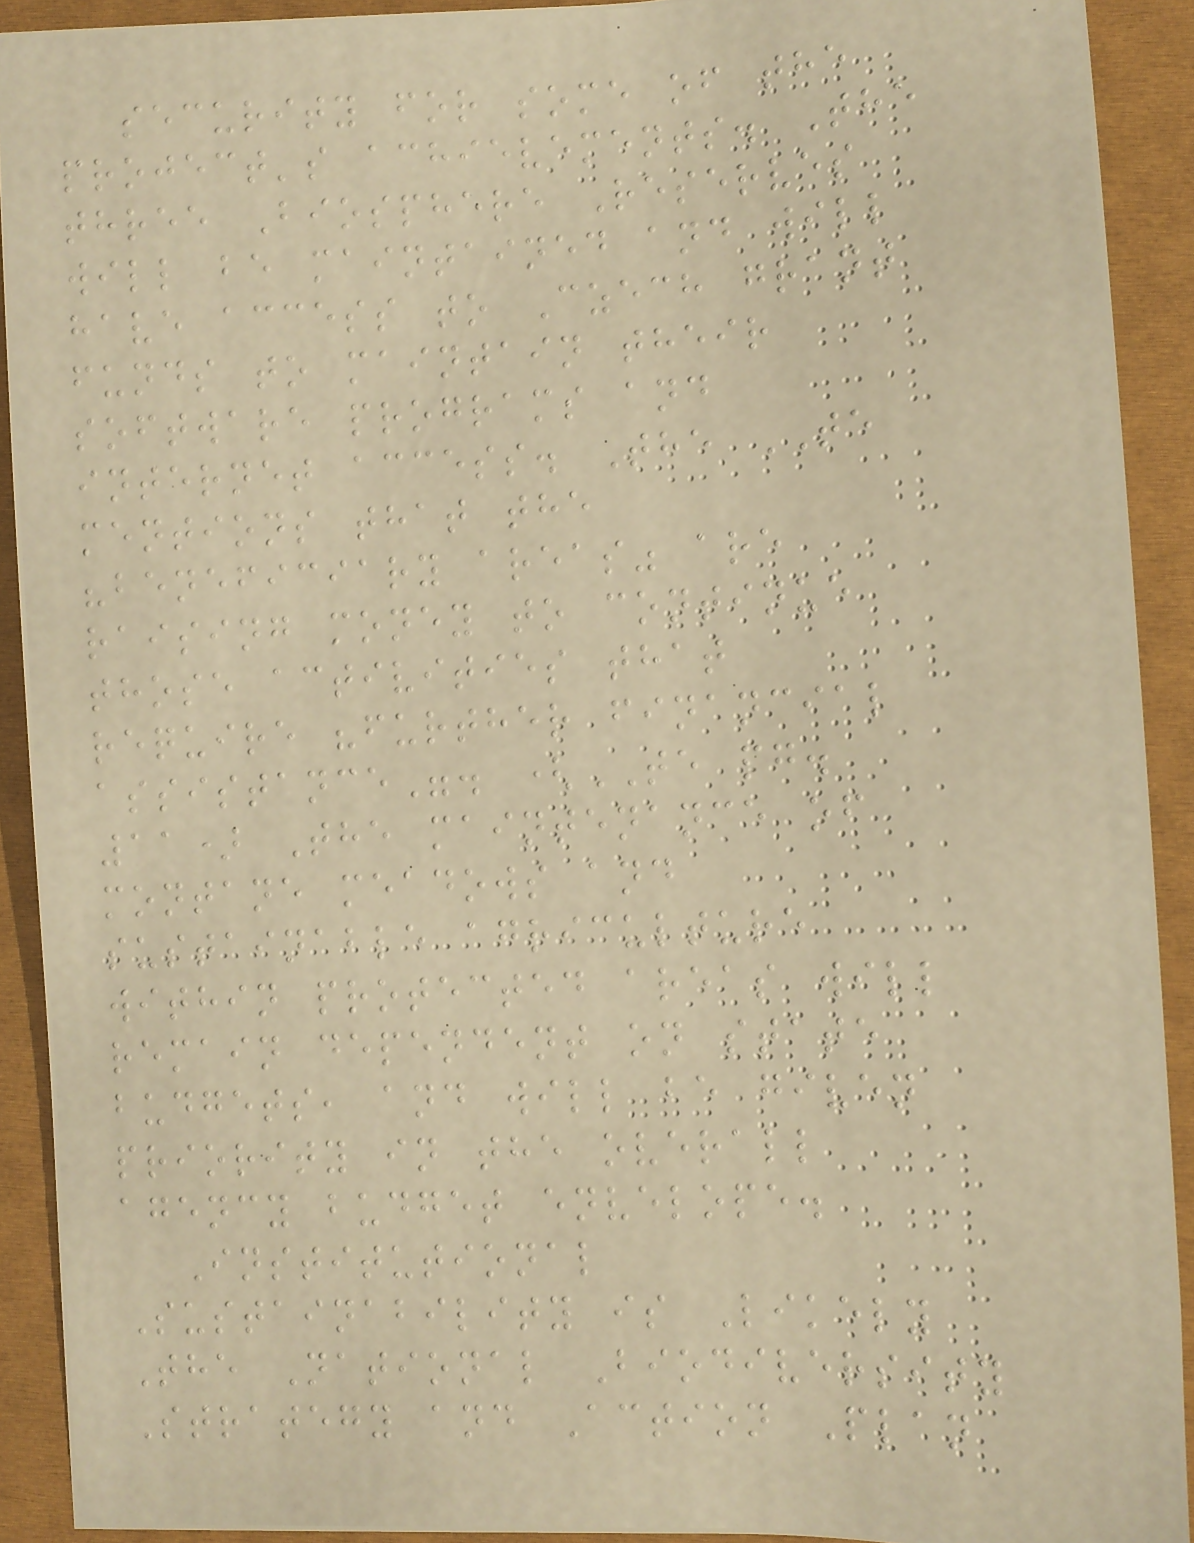security for some of the
project's achievements. The
three Biosphere Reserves
will be maintained and will
have access to Czech grant
funds to maintain their
software programs and
internet access. The TE
mentions that the
"beneficiary areas" are
raising money to continue
those activities that
require "further financial
assistance". (TE pg.
11) The maintenance of
montane meadows and
sustainable agriculture
within protected areas will
remain dependent on state
budgets, and will be given
priority in the overall
agency budget envelope.
Institutional
Sustainability is Likely
The National Biodiversity
Strategy and Action Plan
